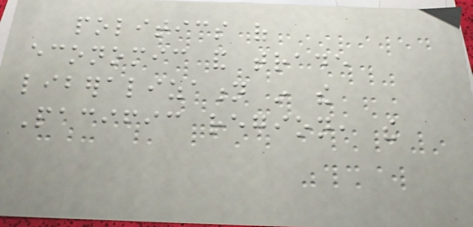politics of
economic and trade
liberalization in the
Pacific region, the
